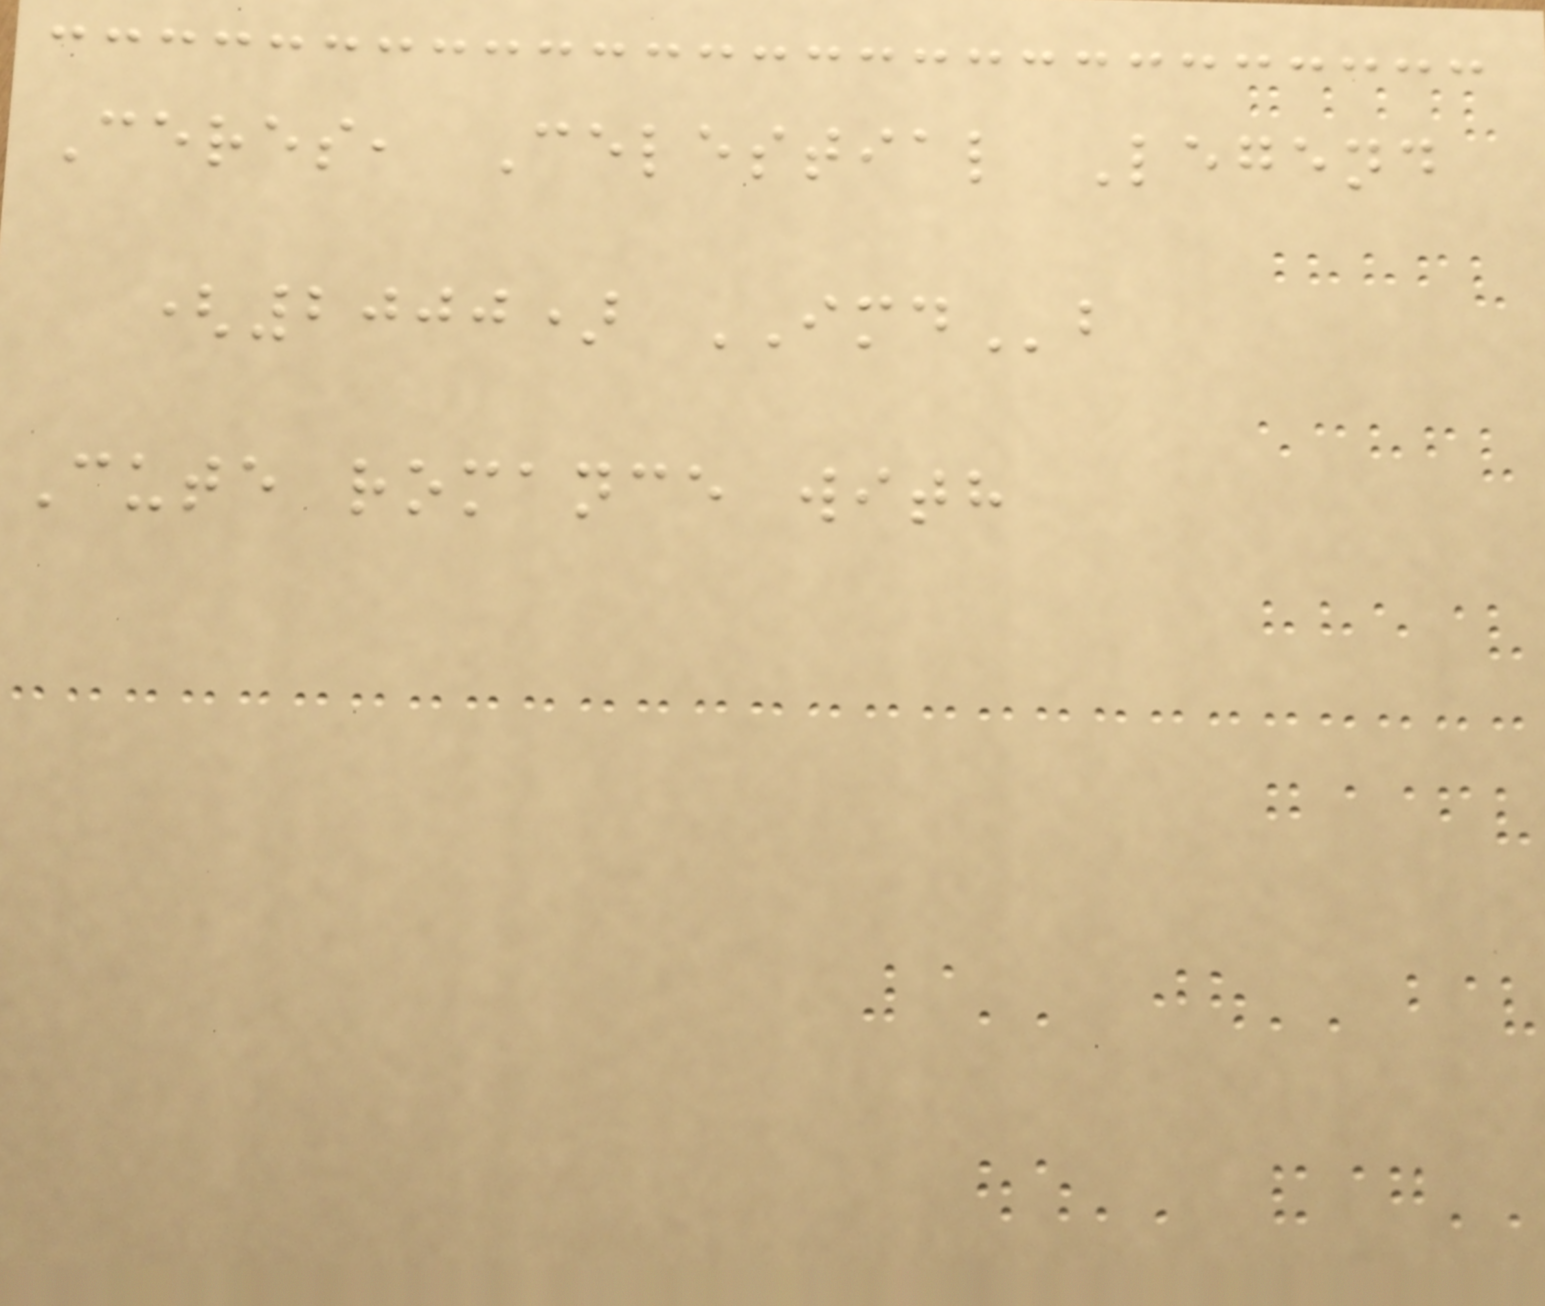Ceres, Celestial Legend
(2000) IMDb
Cute romance with
